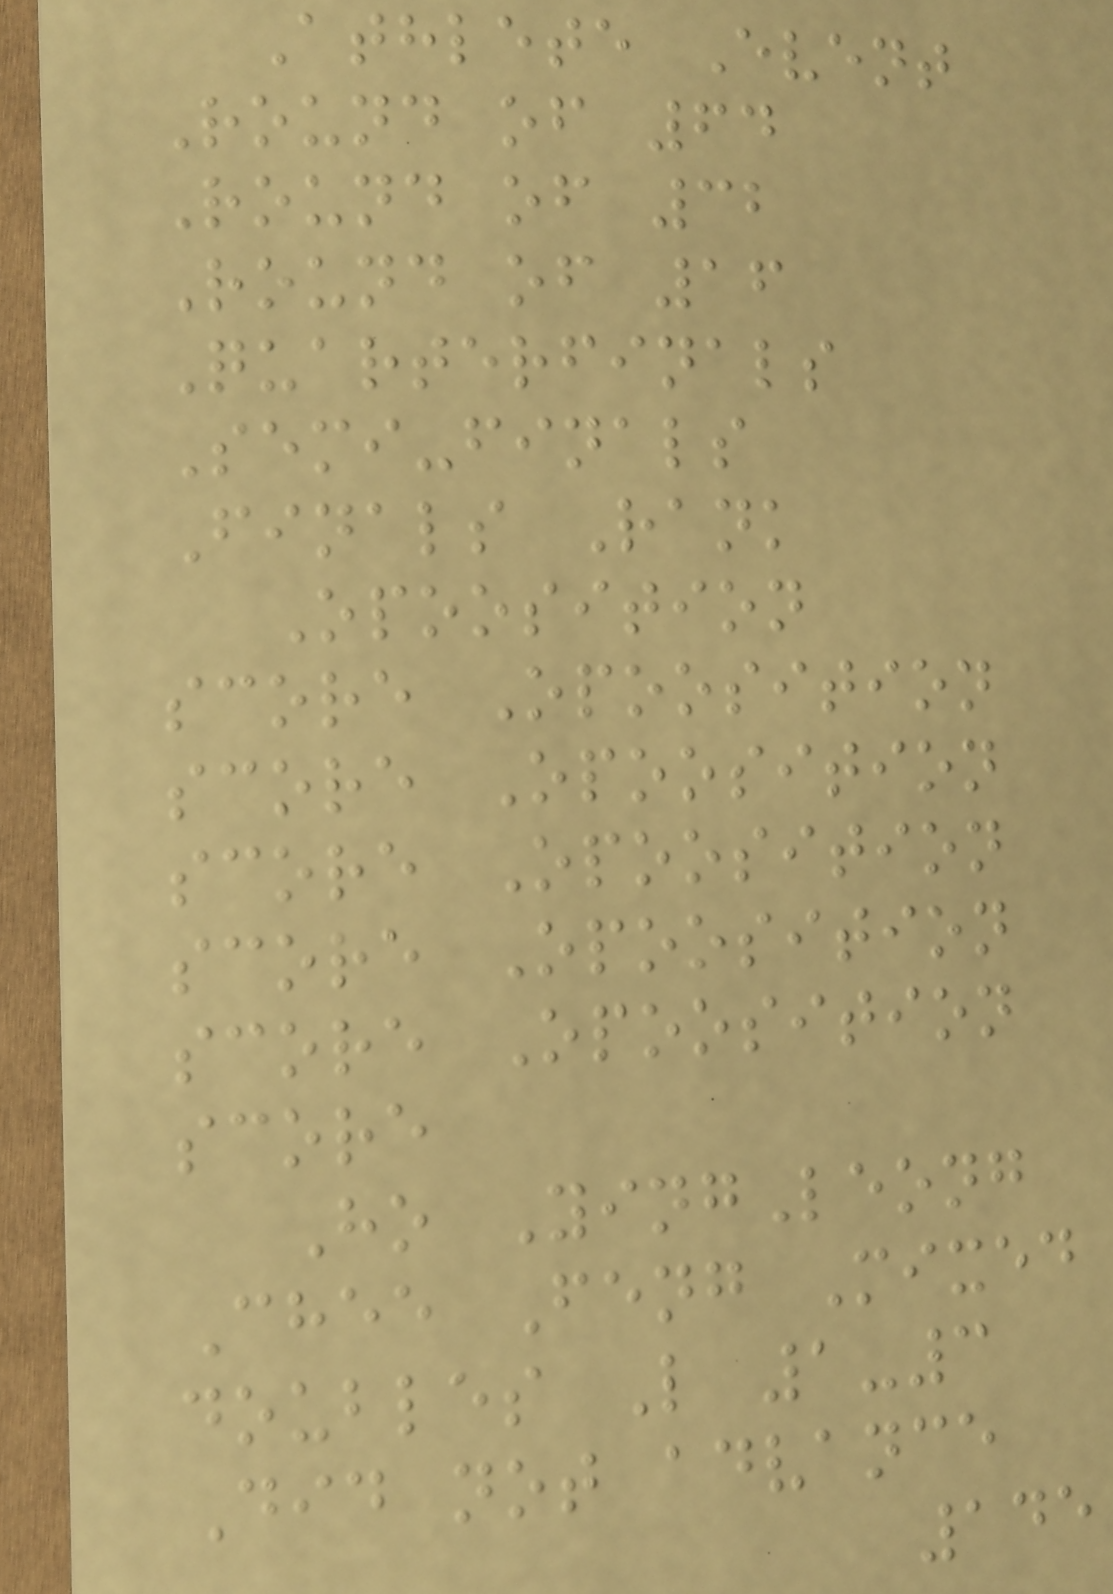Athlete Event
Round of 64
Round of 32
Round of 16
Quarterfinals
Semi-finals
Finals Rank
Opoosition
score Opoosition
score Opoosition
score Opoosition
score Opoosition
score Opoosition
score
Ho YingLeong
Chee Feng Mixed
doubles L 1-3
Did not advance
145
